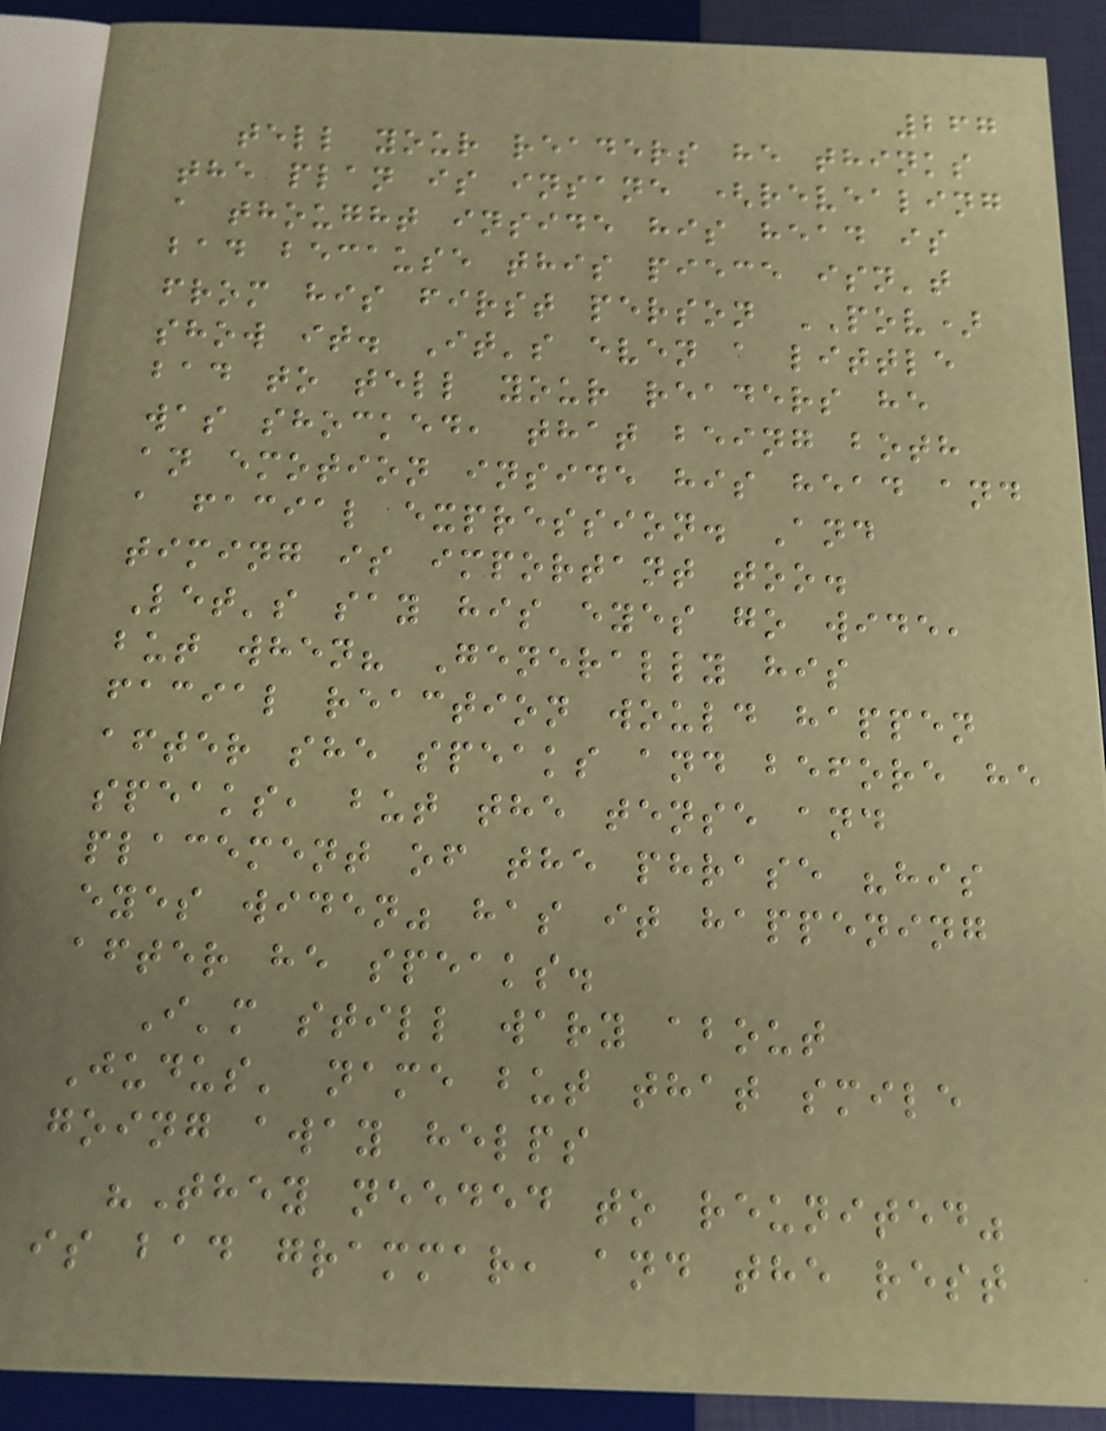267
tell your readers he thinks
the plan is insane (revealing
a thought inside his head is
bad because this piece isn't
from his first person POV)
show it. It's even a little
bad to tell your readers he
was shocked, that being both
an emotion inside his head and
a facial expression. And
timing is important too.
Let's say his eyes go wide,
but when? Generally his
facial reaction would happen
after she speaks and before he
speaks, but the tense and
placement of the phrase "his
eyes widen" has it happening
after he speaks.
I'm still wary about
Judus' name but that smile
going away helps
"They needed to reunited"
is bad grammar, and the rest
